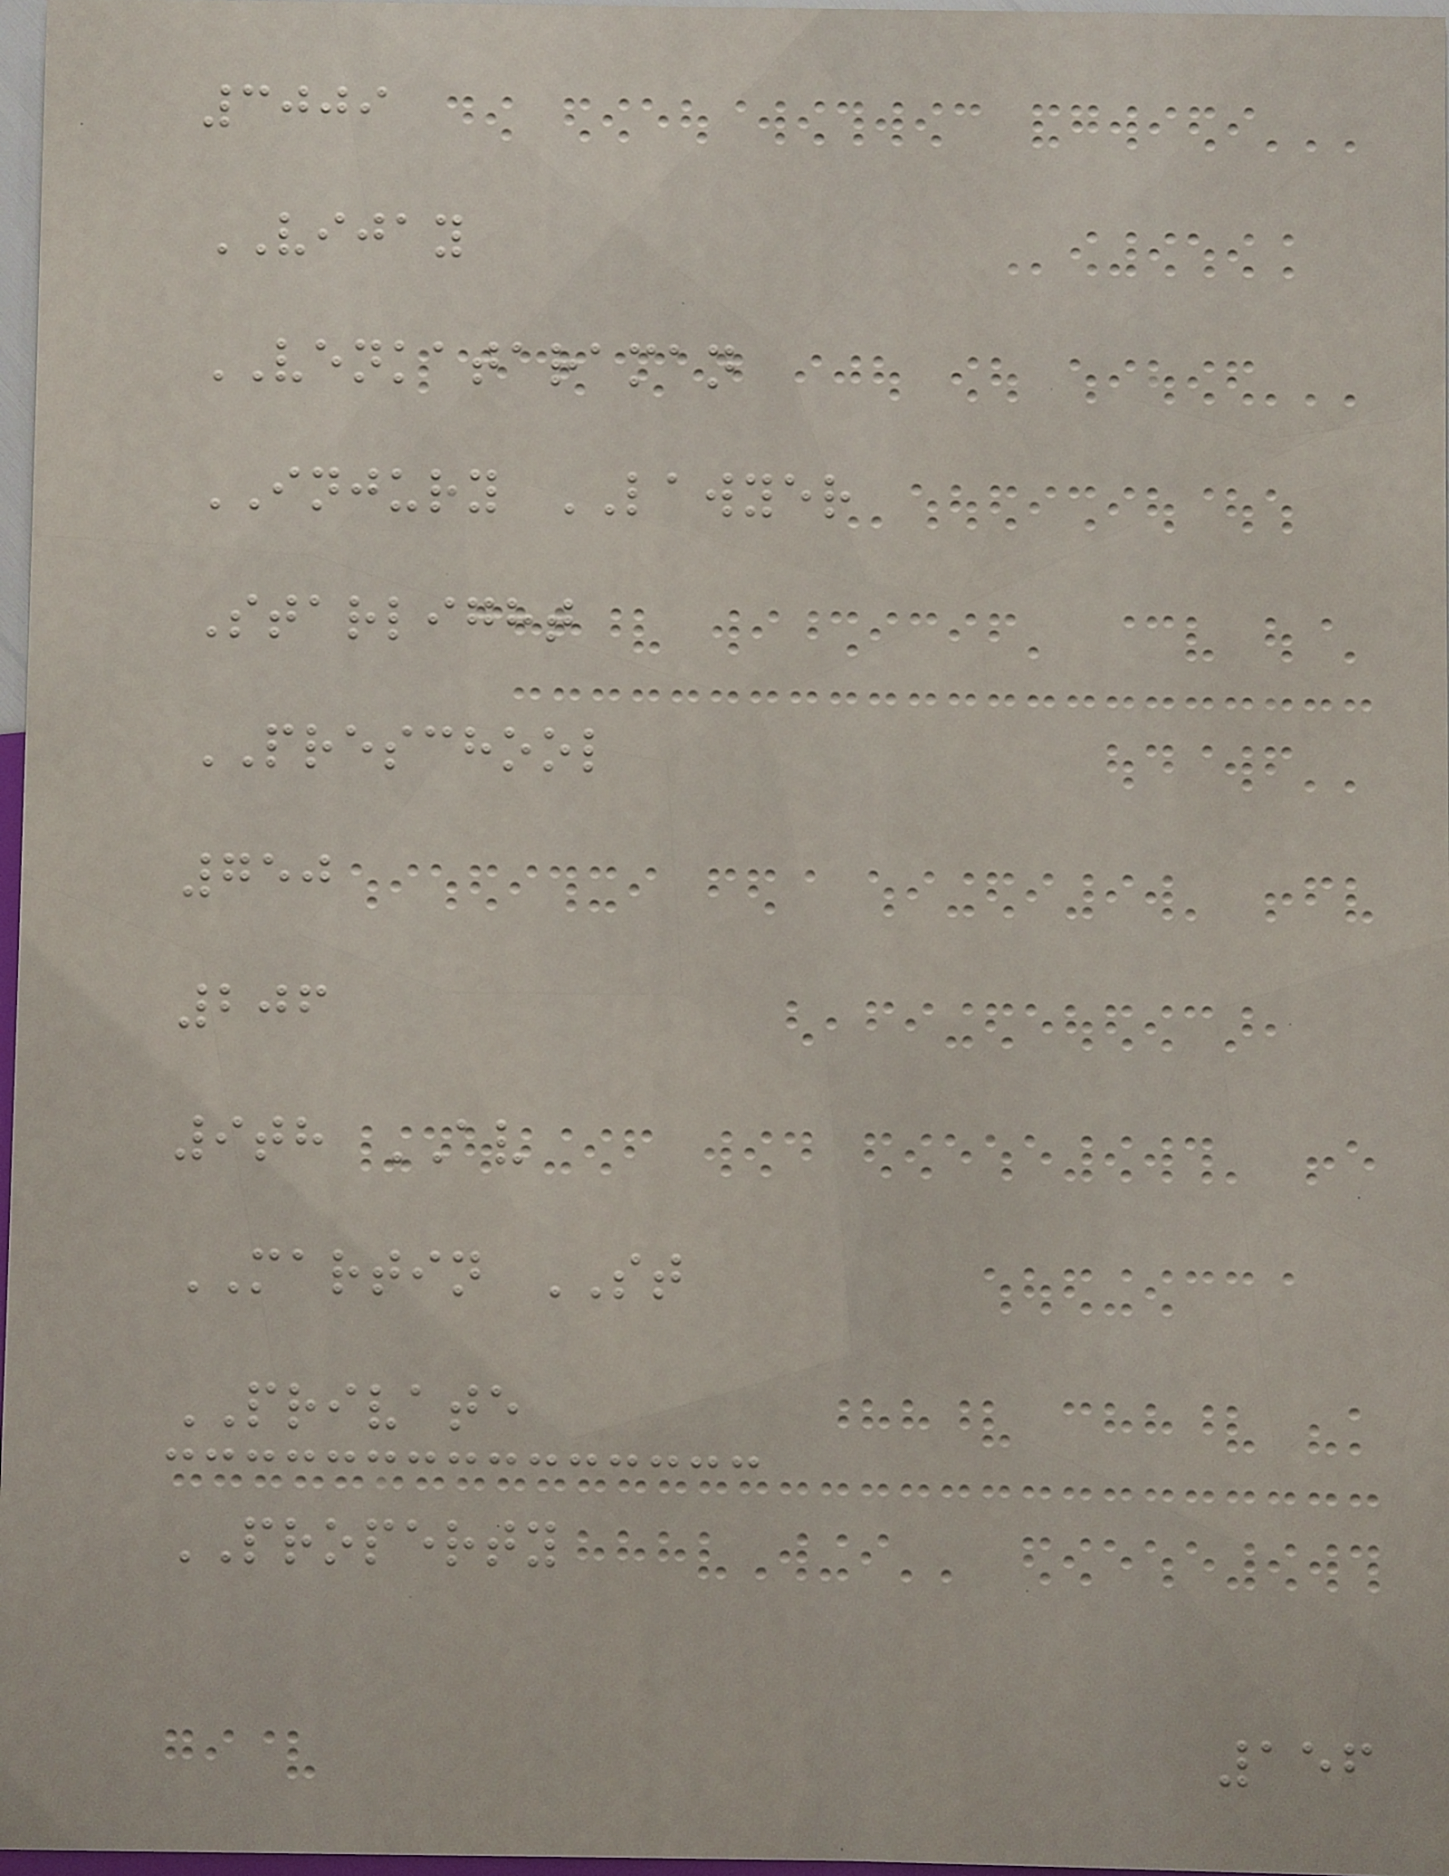3009
VIJAY
VENKATARAMAN
INJURY LAWYER
Starlight
PRESCHOOL
750
206
9th AV
MARTIN ST
PRIVATE
PROPERTY
156
